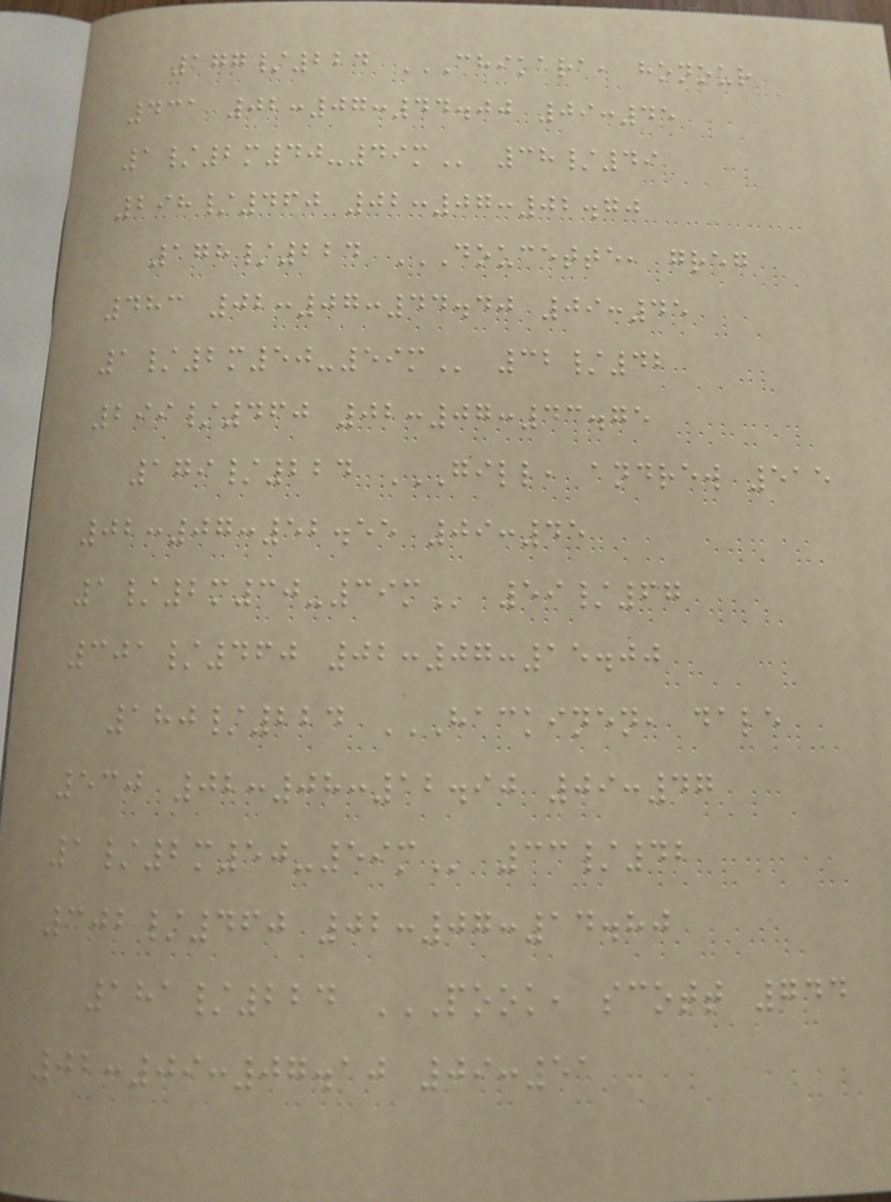177/224 CHIKARA, HONOUR
431 02:07:44.00 09:45
1/2M40-49M 38/49
298/460 02:07:02.70
178/224 DOUCETTE, GREG
483 02:07:44.40 09:45
1/2M50-59M 32/42
299/460 02:07:43.75
179/224 GILL, ANDREW 515
02:07:52.55 09:45
1/2M30-39M 59/67
301/460 02:07:15.00
180/224 HACKINEN, DALE
530 02:08:12.90 09:47
1/2M50-59M 33/42
302/460 02:07:14.80
181/224 POOK, SCOTT 744
02:09:07.10 09:51
